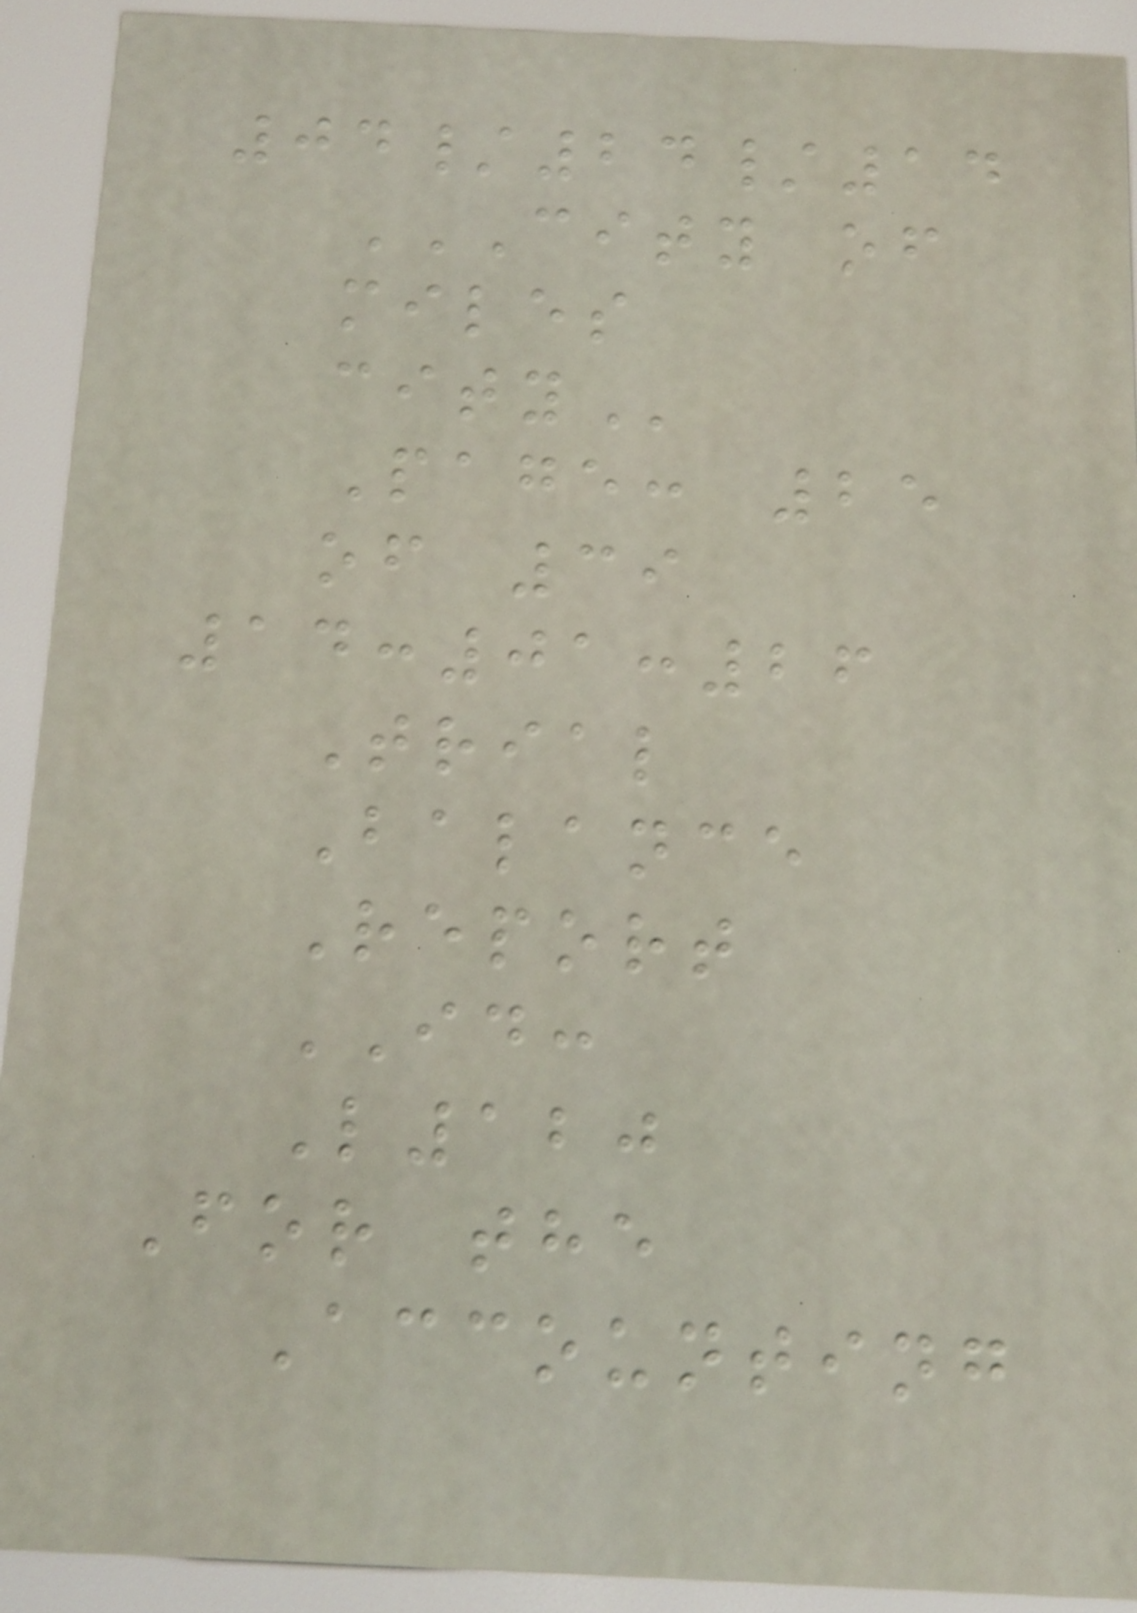04/24/14
CITY OF
MILES
CITY
Page: 25
of 39
14:01:26
Trial
Balance
Report
ID:
L120
For the
Accounting
